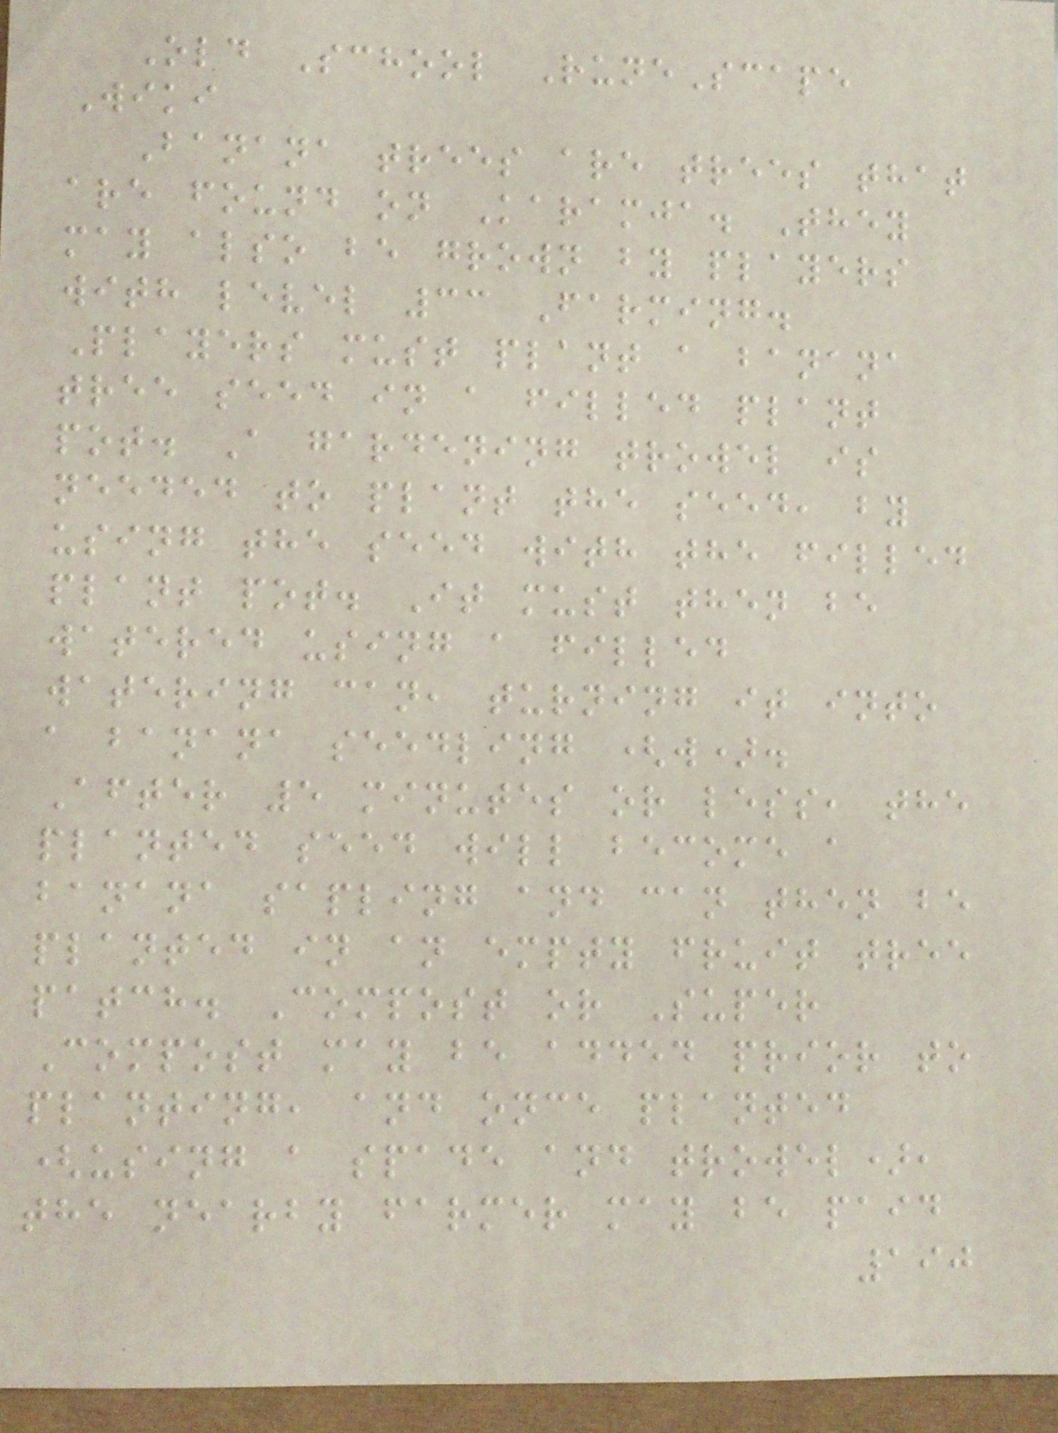Old School RuneScape
Wiki
Banana trees are trees that
are found on Karamja. They
may also be grown by players
with level 33 Farming.
Players must plant a banana
tree seed in a filled plant
pot. A gardening trowel is
needed to plant the seed, by
using the seed with the filled
plant pot. It must then be
watered using a filled
watering can, turning it into
a banana seedling (w).
After 5 minutes or less, the
planted seed will become a
banana sapling and can then be
planted in an empty fruit tree
patch. Compost or Super
Compost may be added prior to
planting, and once planted
(using a spade and trowel),
the nearby farmer may be paid
190
